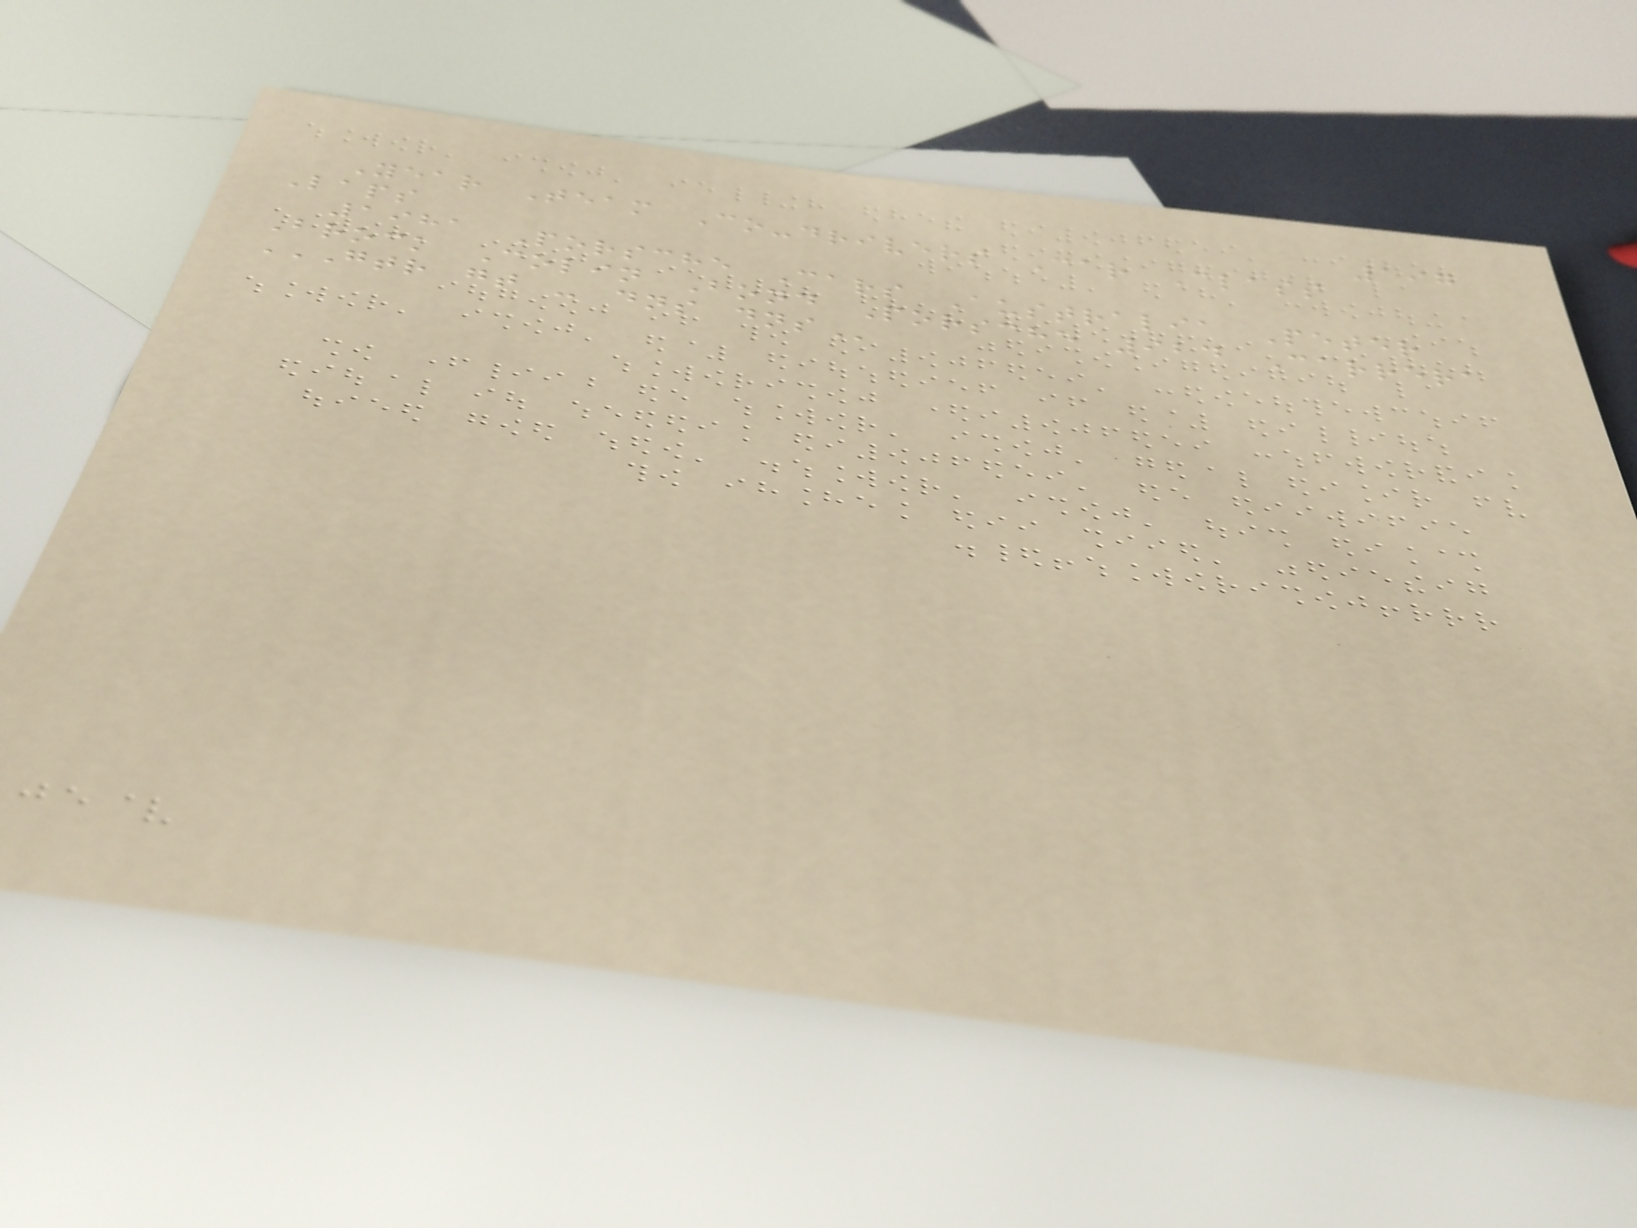197
Year Team Co-drivers Car Class
Laps
1981 Porsche Cars Australia Peter
Brock Colin Bond Porsche 924 Carrera
GTR GT - DNS DNS
